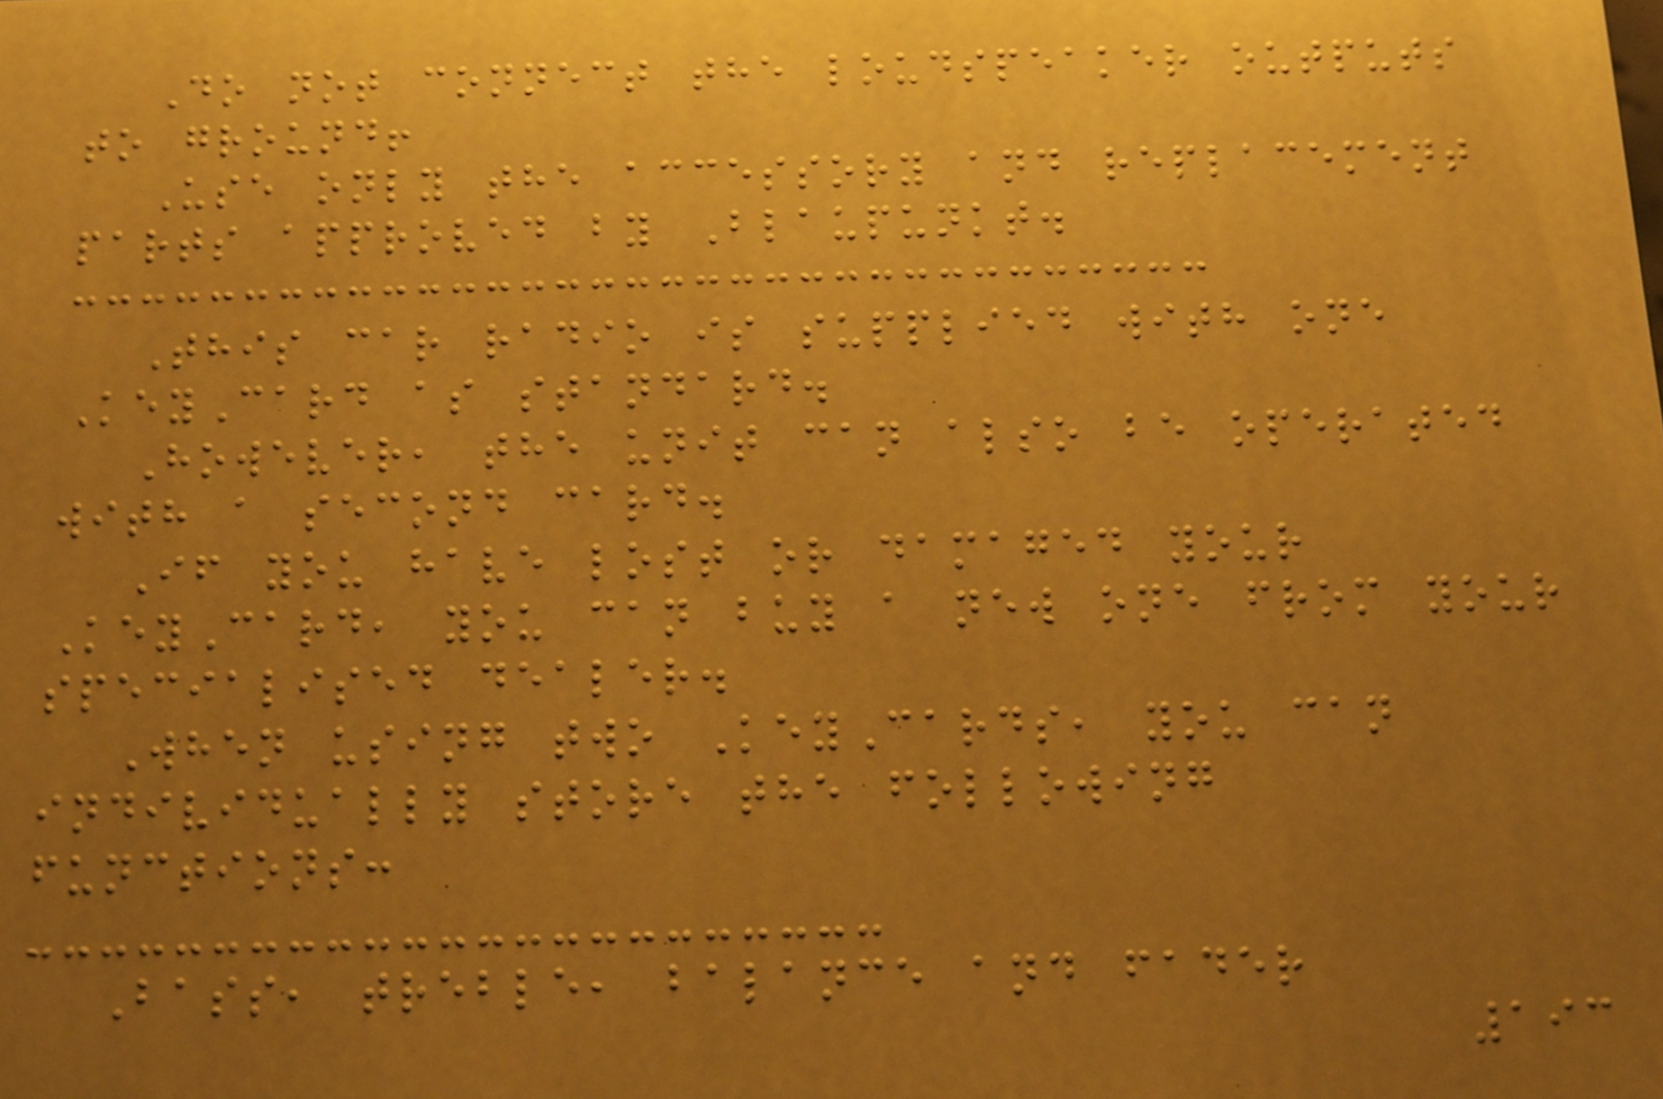Do not connect the loudspeaker outputs
to ground!
Use only the accessory and replacement
parts approved by Blaupunkt.
This car radio is supplied with one
KeyCard as standard.
However, the unit can also be operated
with a second card.
If you have lost or damaged your
KeyCard, you can buy a new one from your
specialised dealer.
When using two KeyCards, you can
individually store the following
functions:
Bass, treble, balance and fader
193
